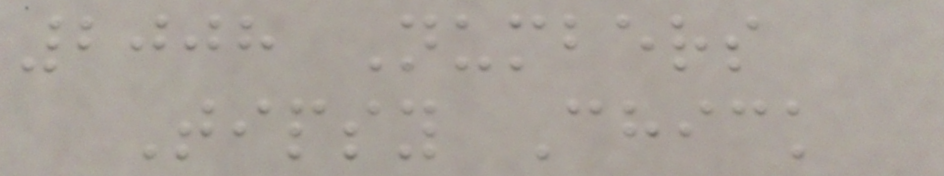2008 Numbers
Tipsy Chick
